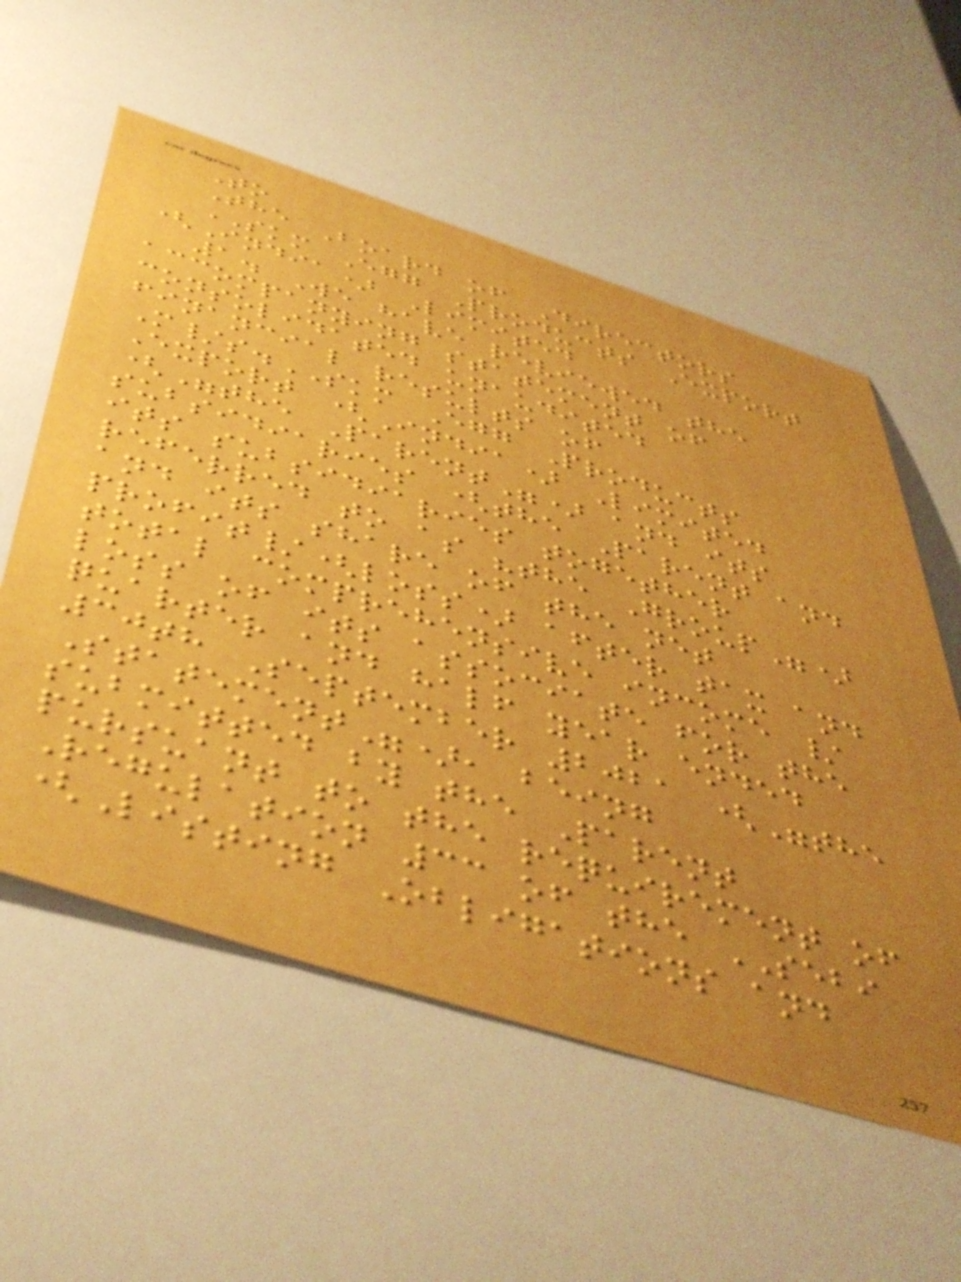To
The Board of Directors
SKM Egg Products Export
(India) Limited
1. We have reviewed the
accompanying statement of
consolidated unaudited
financial results of
M/s.SKM Egg Products
Export (India) Limited
("the Parent") and its
subsidiaries (the Parent and
its subsidiaries together
referred to as "the Group")
and its share of the net
profit/(loss) after tax and
total comprehensive income /
loss of its associate for the
quarter and half year ended
30th September 2021 ("the
Statement"), being
submitted by the Parent
pursuant to the requirement of
Regulation 33 of the SEBI
(Listing Obligations and
